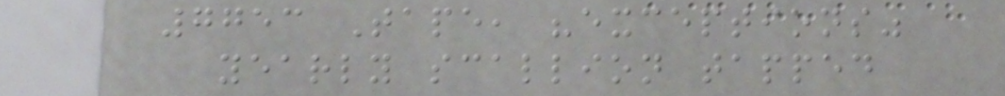7753 Tape, "exceptions"
yearly scallion tapped
